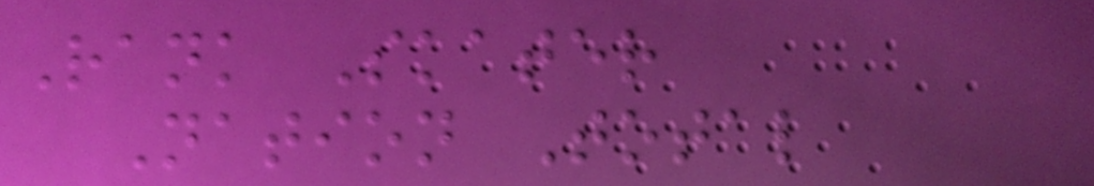Rank Skater
Nation Total
